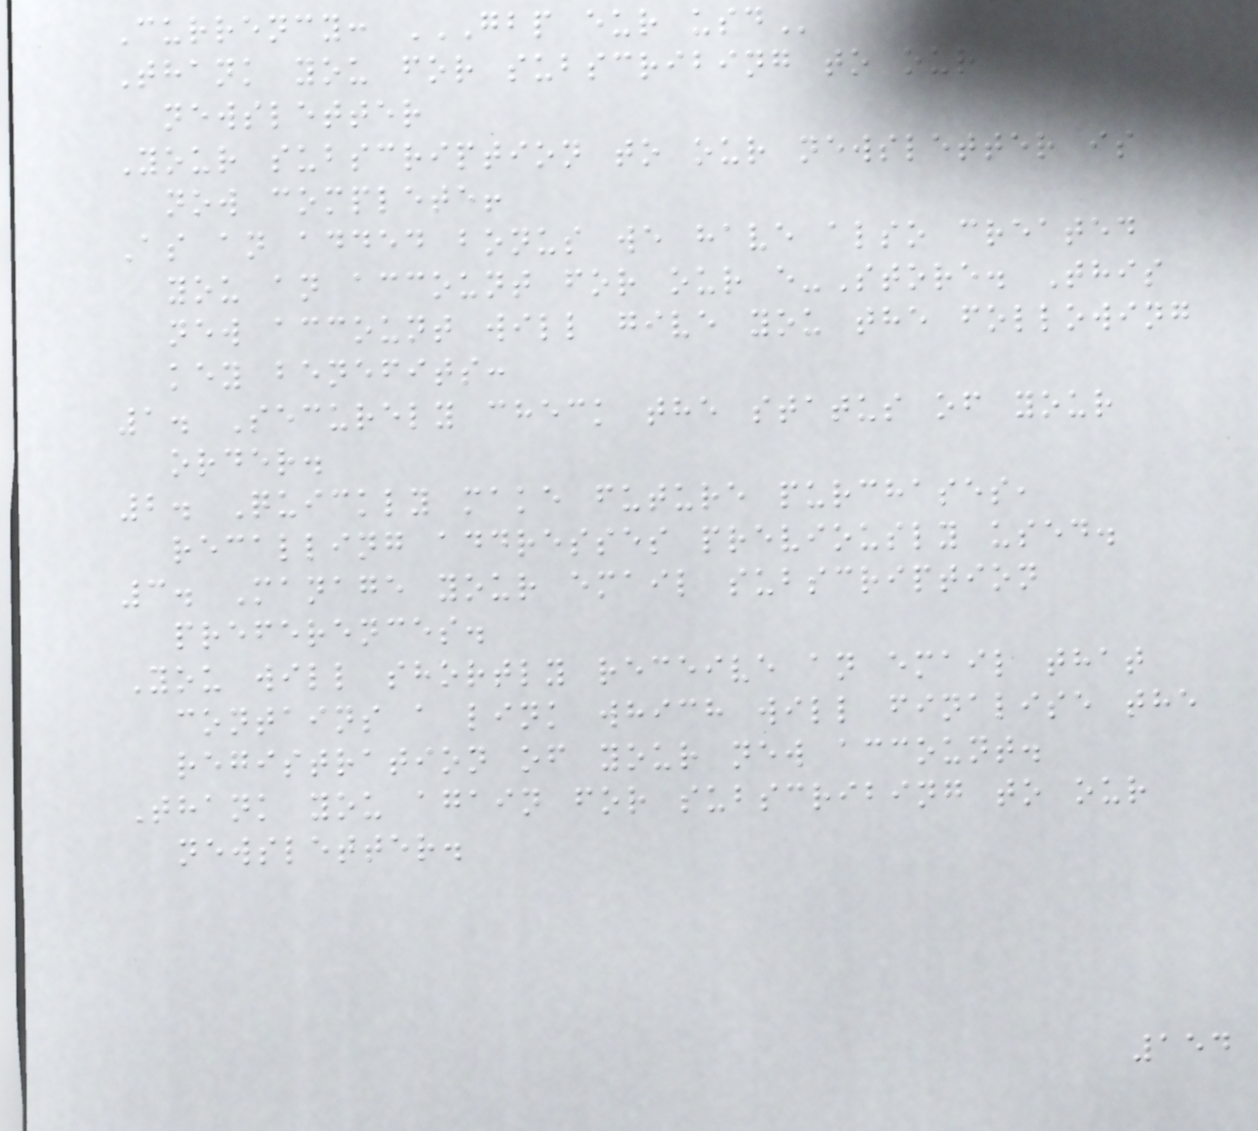Currency: GBP EUR USD
Thank you for subscribing to our
newsletter
Your subscription to our newsletter is
now complete!
As an added bonus we have also created
you an account for our e-Store. This
new account will give you the following
key benefits:
1. Securely check the status of your
order.
2. Quickly make future purchases,
recalling addresses previously used.
3. Manage your email subscription
preferences.
You will shortly receive an email that
contains a link which will finalise the
registration of your new account.
Thank you again for subscribing to our
newsletter.
154
